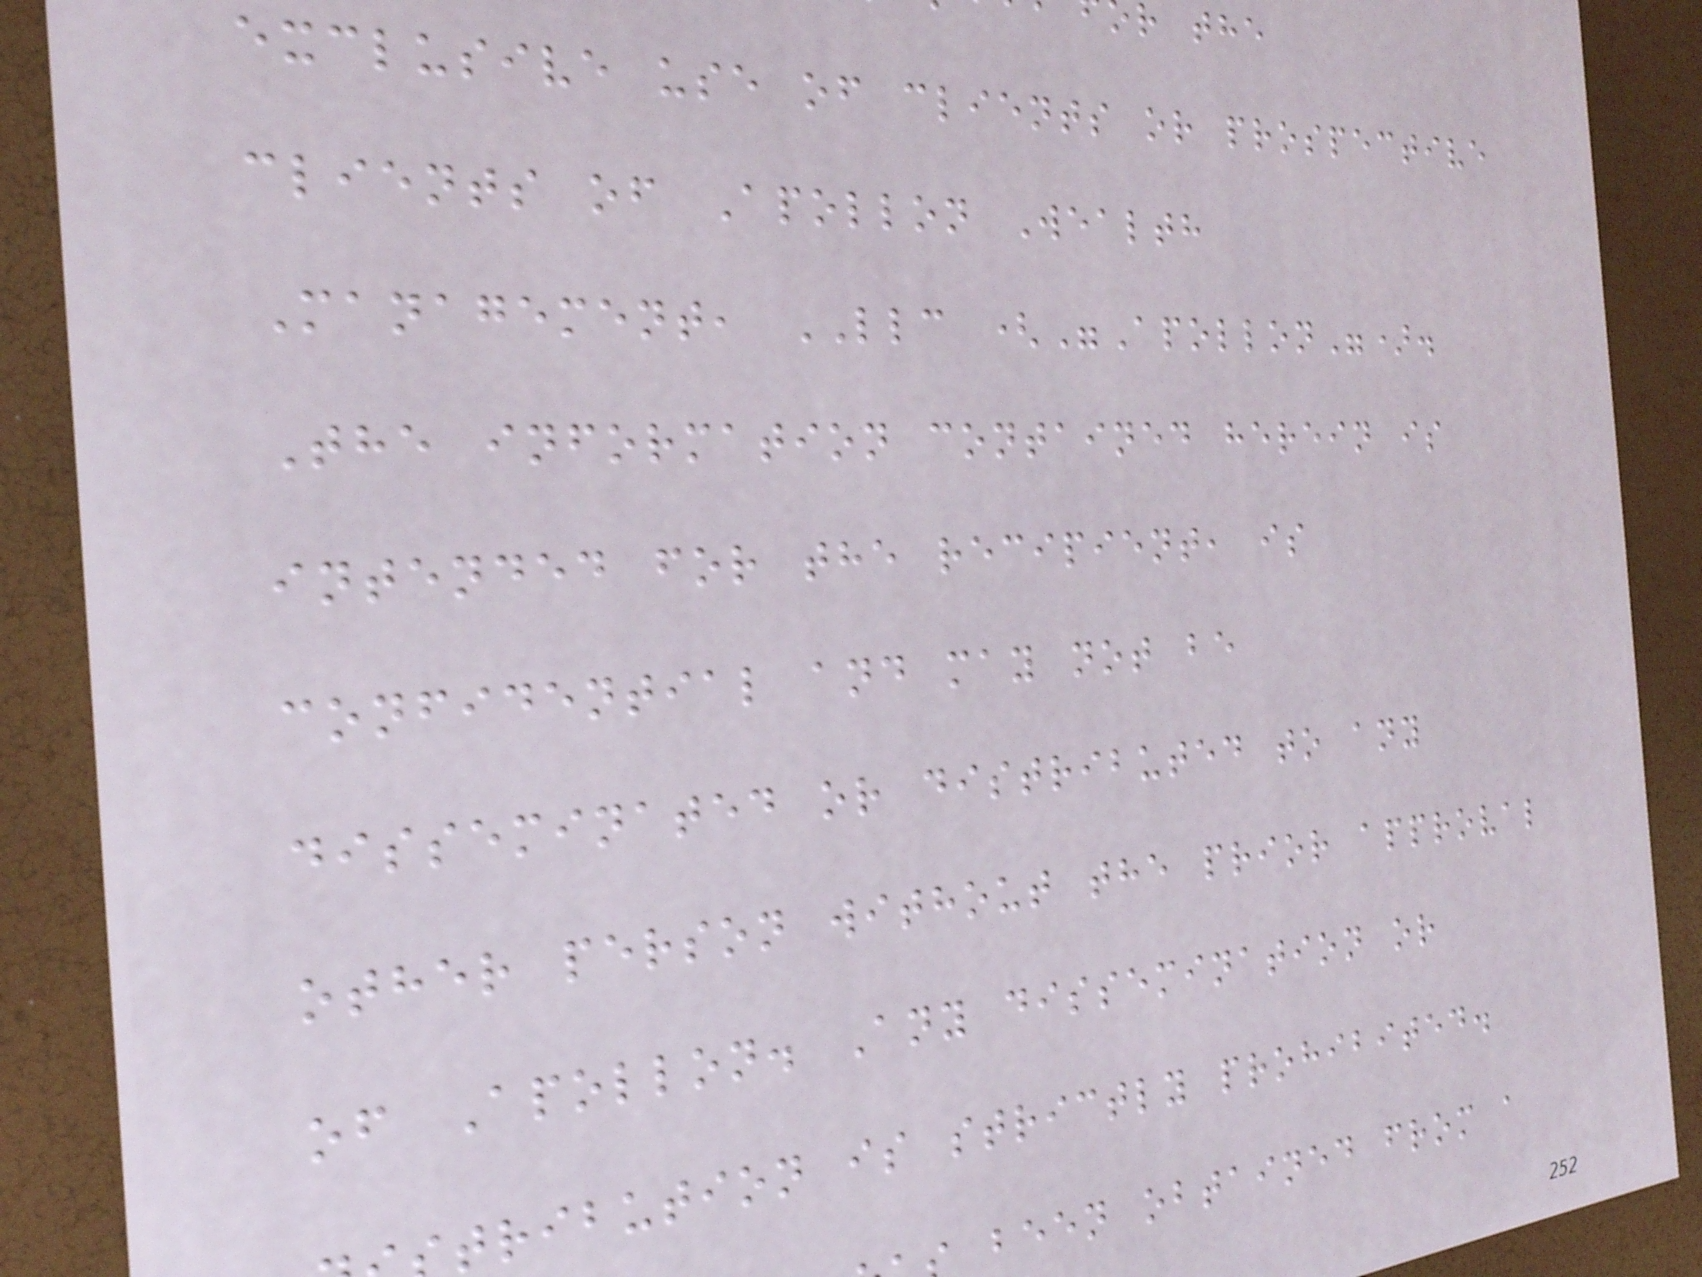exclusive use of clients or prospective
clients of Apollon Wealth
Management, LLC ("Apollon").
The information contained herein is
intended for the recipient, is
confidential and may not be
disseminated or distributed to any
other person without the prior approval
of Apollon. Any dissemination or
tribution is strictly prohibited.
been obtained from a
